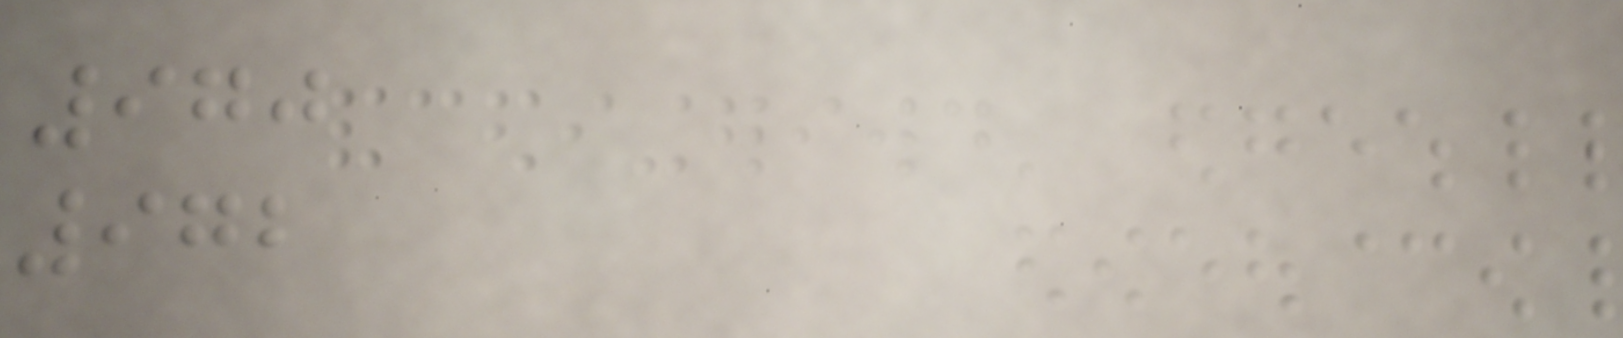970
972
